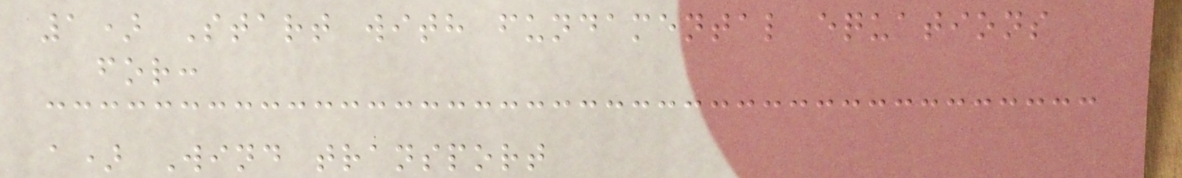1) Start with fundamental equations
for:
a) Wind transport
